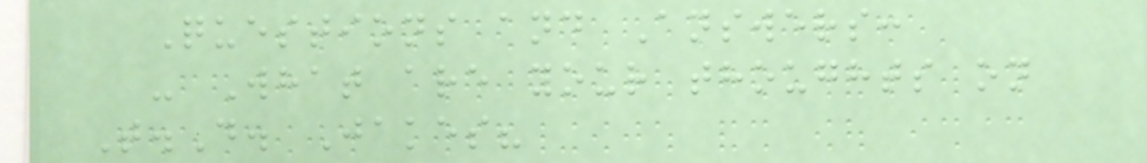Questions and Answers:
- What are your thoughts on
T.D. Jakes?
